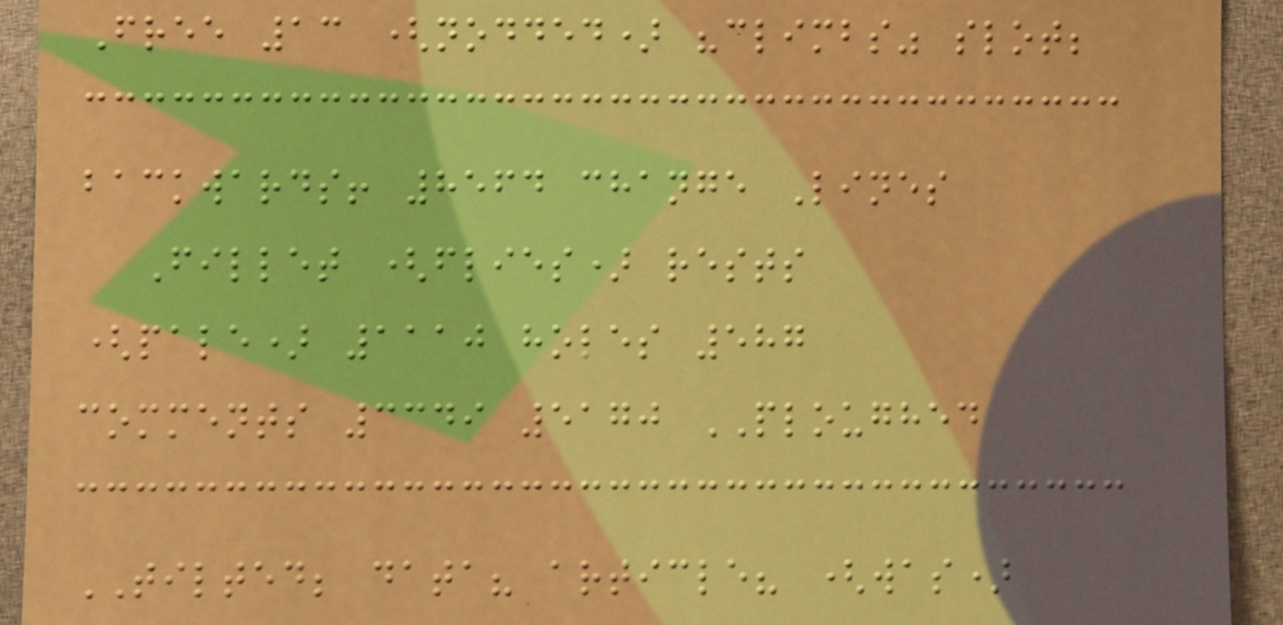Free 13 (nodded) "climbs" slot;
backwards! 8564 change Lines
Fillet (flies) rests
(pale) 1110 holes 587
comments 3349 5170 PLOUGHED
TILTED; data? article? (was)
